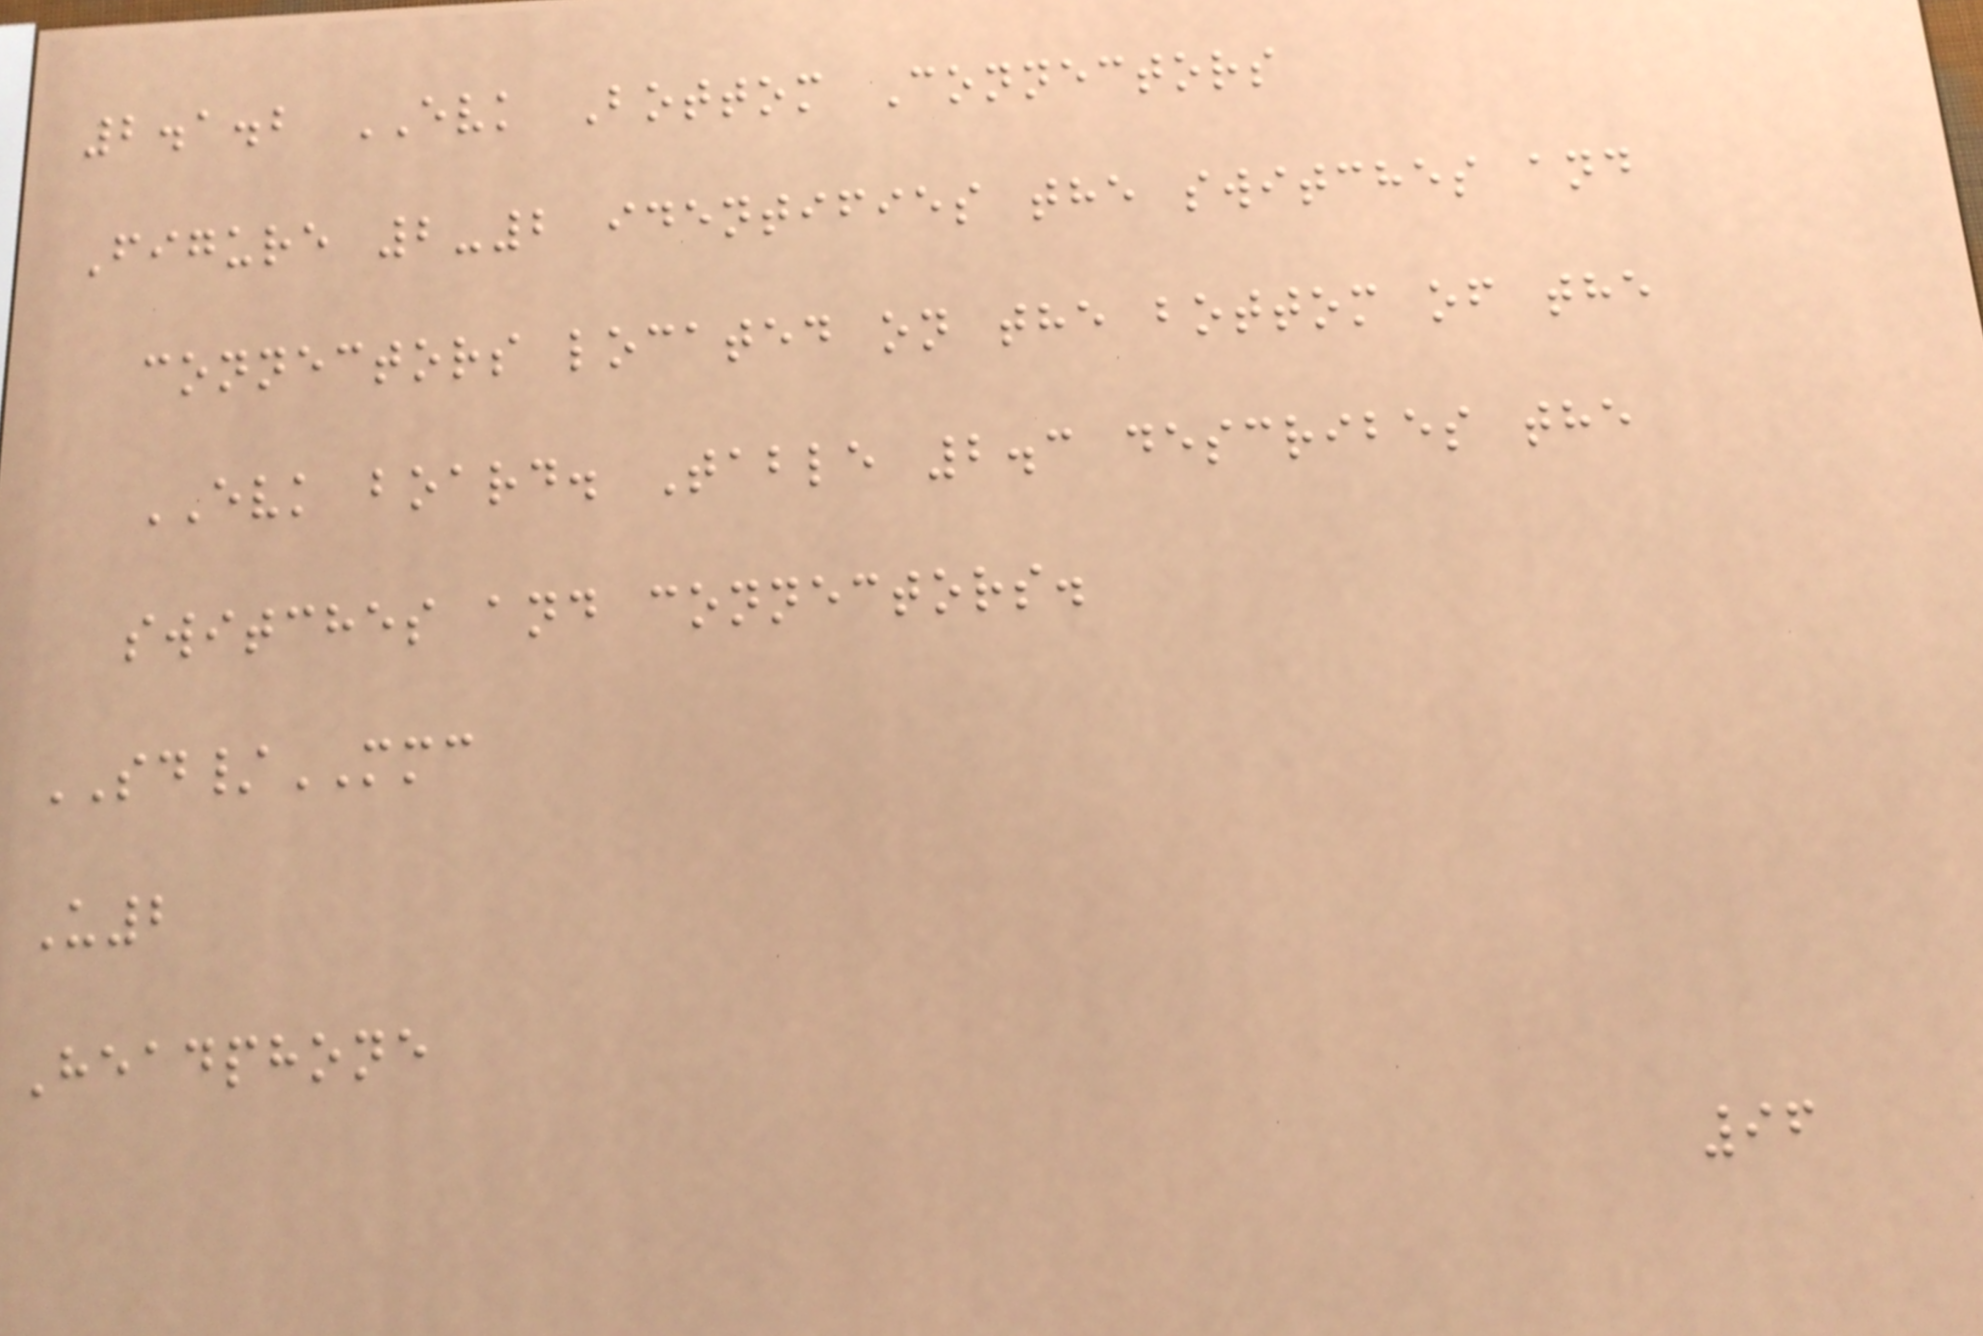2.1.2 EVK Bottom Connectors
Figure 2-2 identifies the switches and
connectors located on the bottom of the
EVK board. Table 2.3 describes the
switches and connectors.
SD/MMC
U2
Headphone
96
